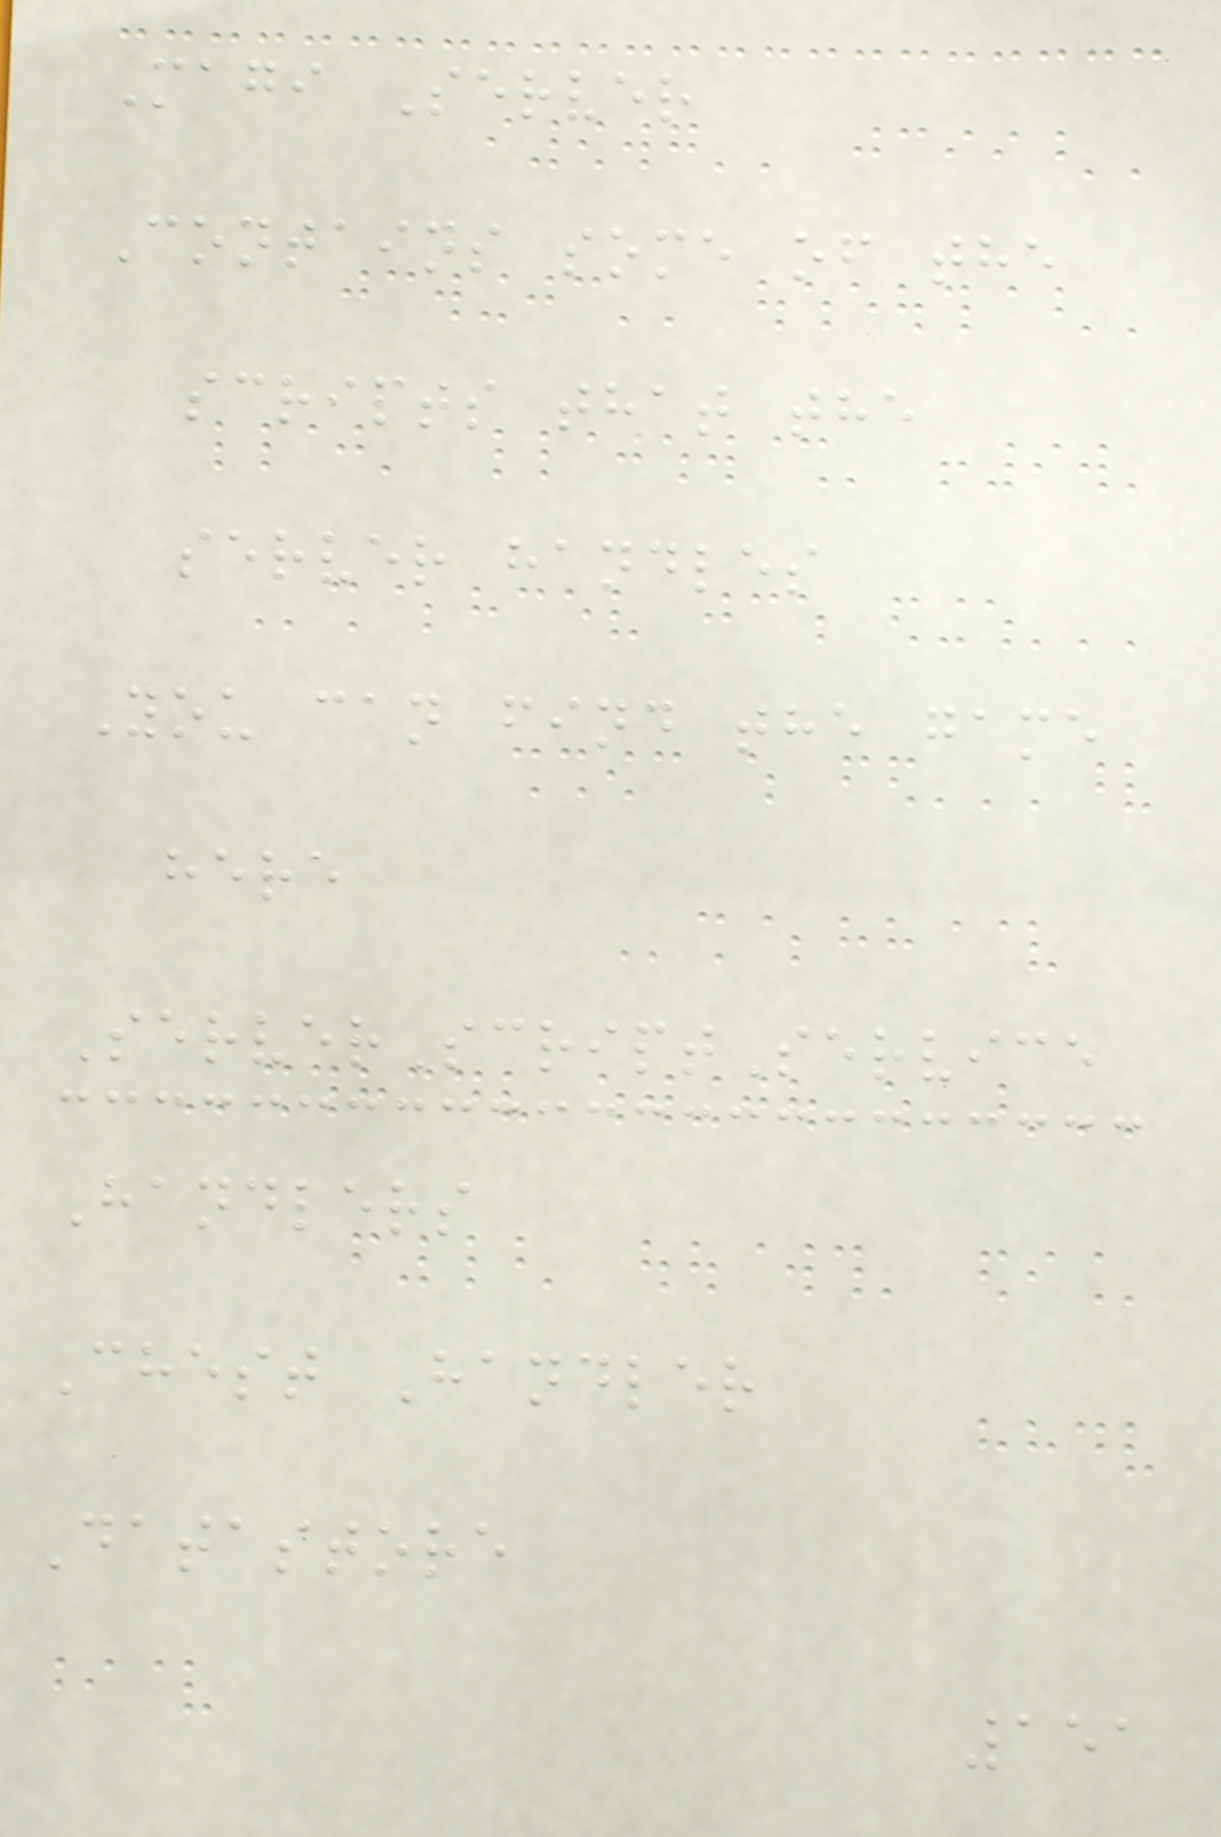Magi Server
Contains some of the
scripts that the
server handles
You can find the game
here
ServerScriptService
Handlers
Chest Handler
Datastore
151
